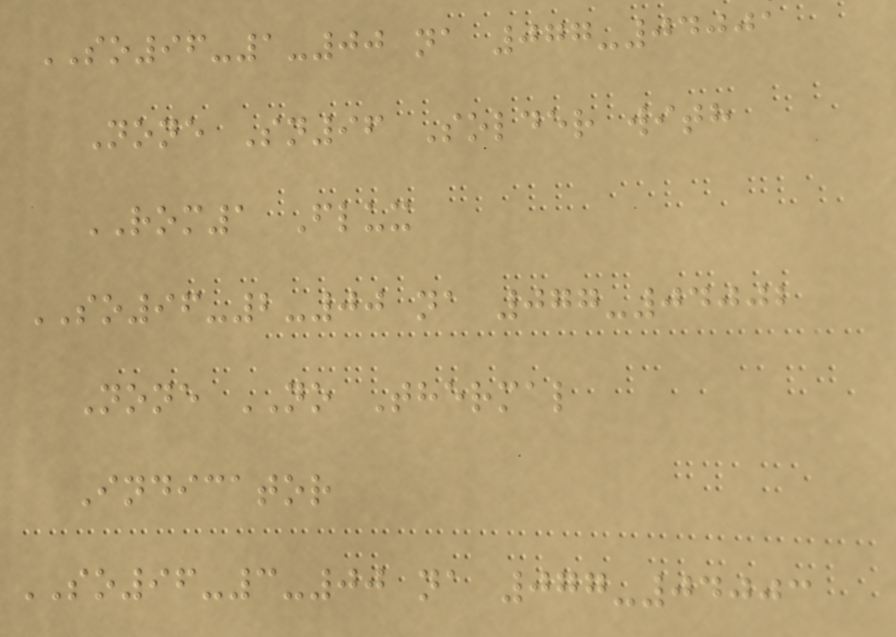SO96-1-00 na 077-04001
None Sn96 Solder with
ROM1 Flux
SO96-2-00 na 077-04002
None NO Thermal
Indicator
SO96-3-00 na 077-04003
